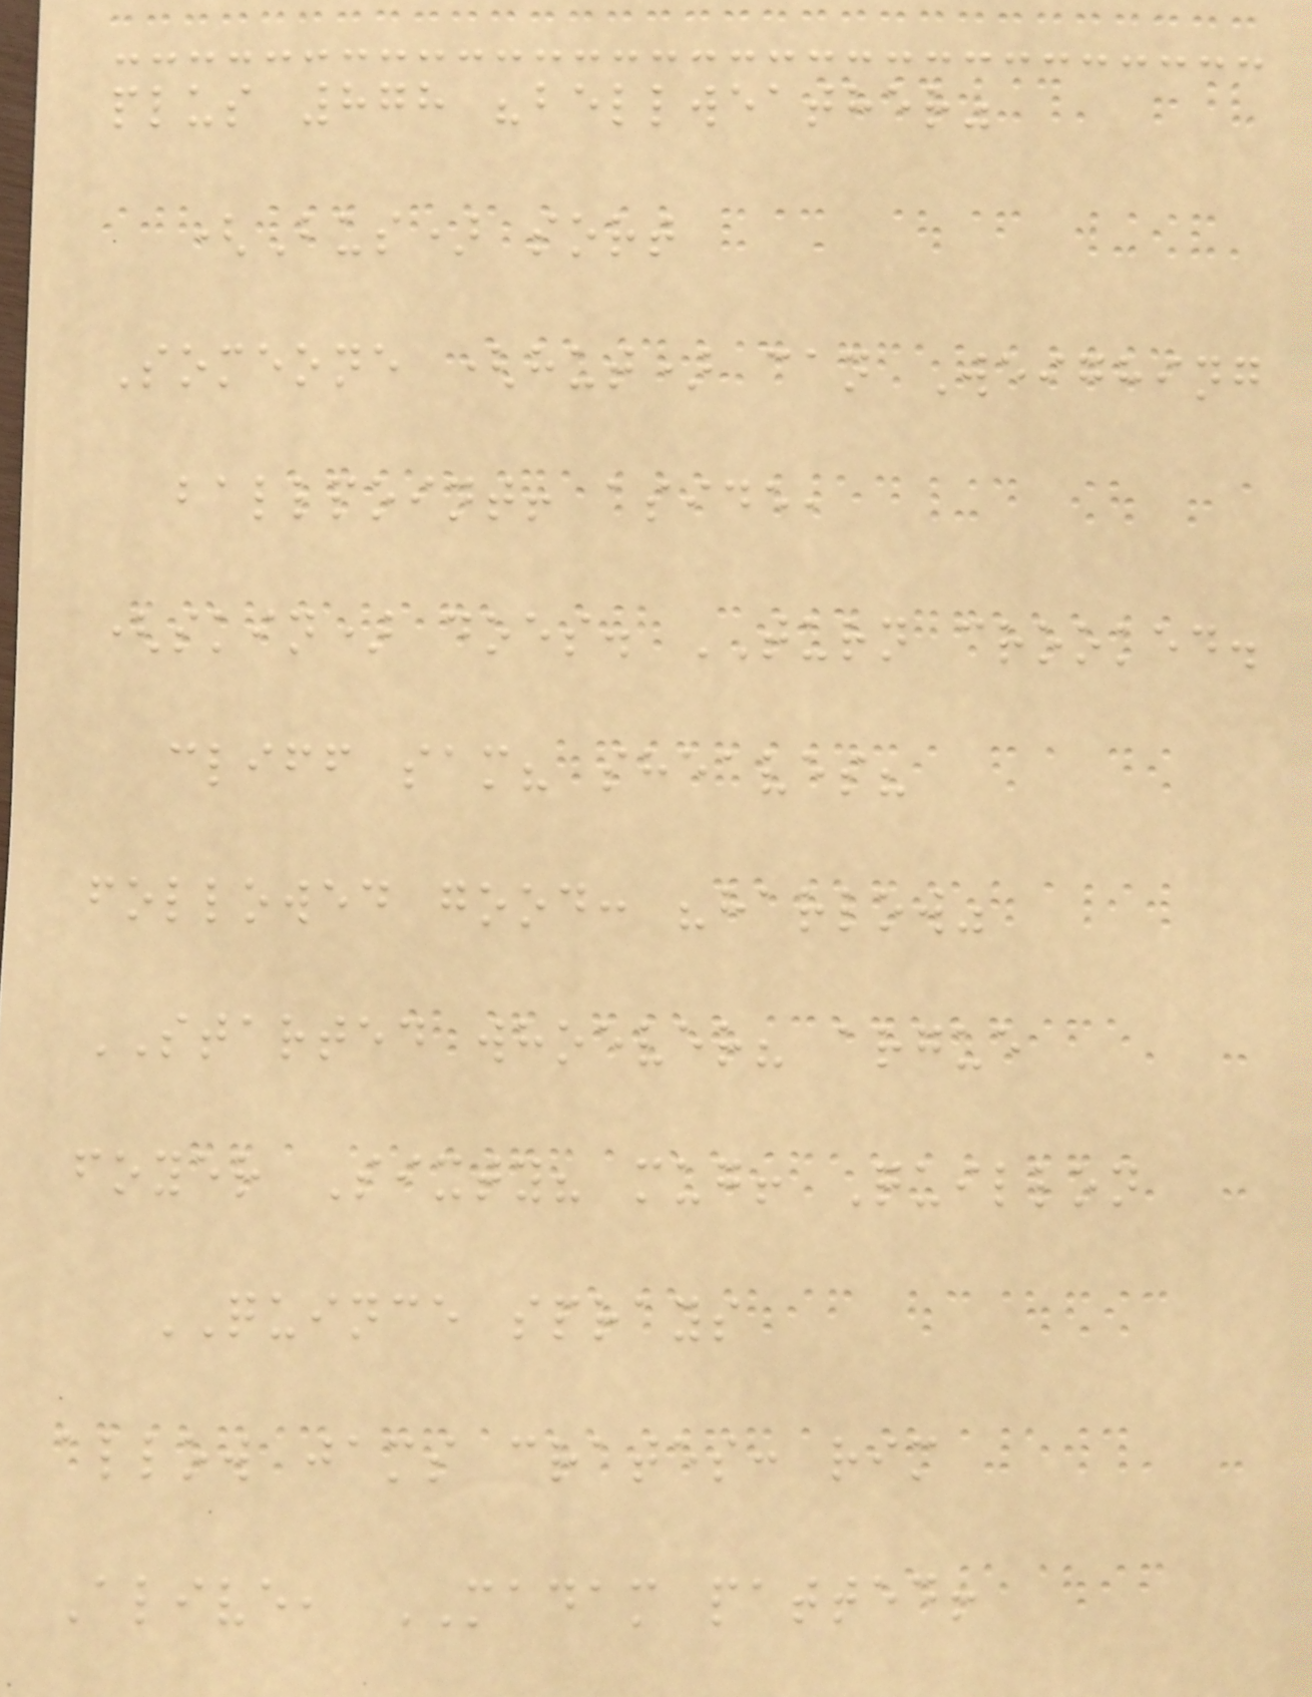plus 878 "bellweather"
(Bus) sort
Someone (hut) can Weighing
ballpoint! aside,
(skin) does. TURN crooked.
cliff sam? sheaves?
followed good: "harlow"
STARTED whoever? argue
foyer Sixty? mug! Quillon
QUINCE sprays
allow jams crates: rim
Alive, MADAM patted!
